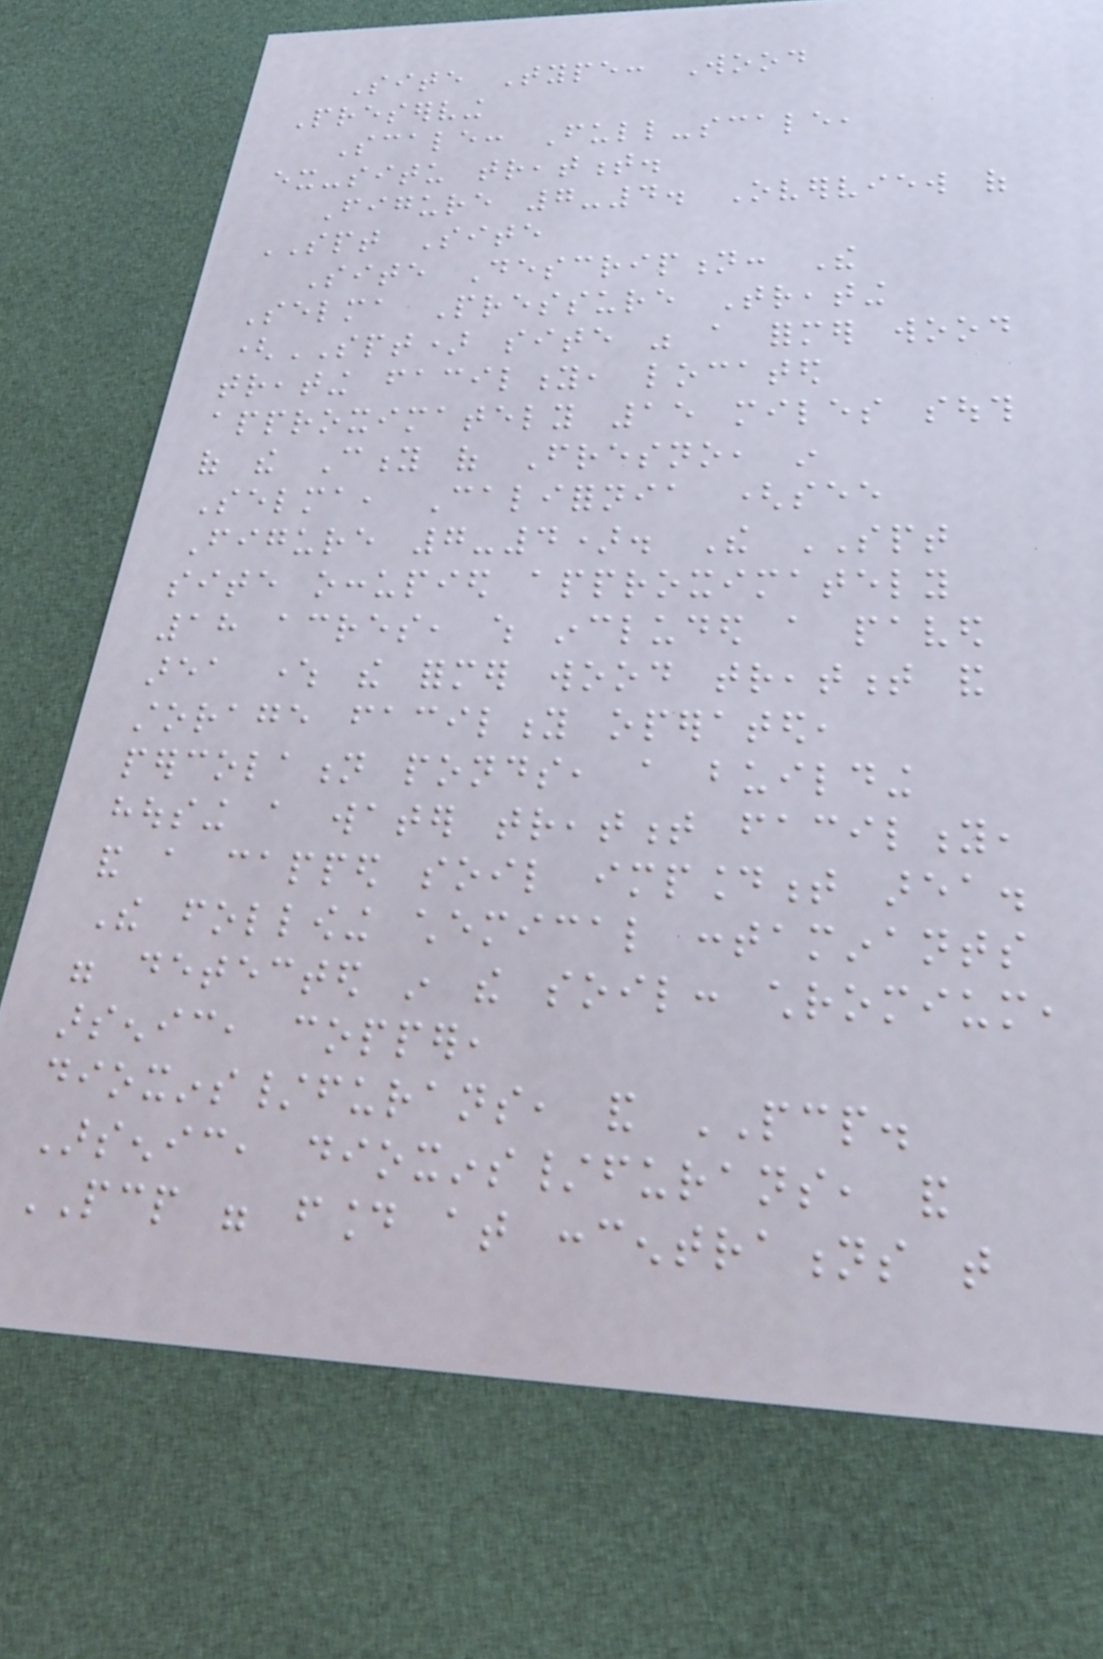Site Type: Wood
Preserving
Scale: Full-scale,
ex-situ treatment.
Figure 7-4. Overview of
SPT Site
Site Description: The
Selma Pressure Treating
(SPT) site was a former wood
treating facility, located
approximately 15 miles south
of the City of Fresno, in
Selma, California (see
Figure 7-4). The SPT
site occupied approximately
18 acres, which included a paved
area where the former wood treatment and
storage facility operated,
percolation ponds, a building
housing a water treatment facility,
and a capped soil impoundment area.
The following chemical contaminants
were detected in the soil: chromium,
arsenic, copper,
dioxins/furans, and PCP.
Arsenic, dioxins/furans, and
PCP were found at concentrations that
